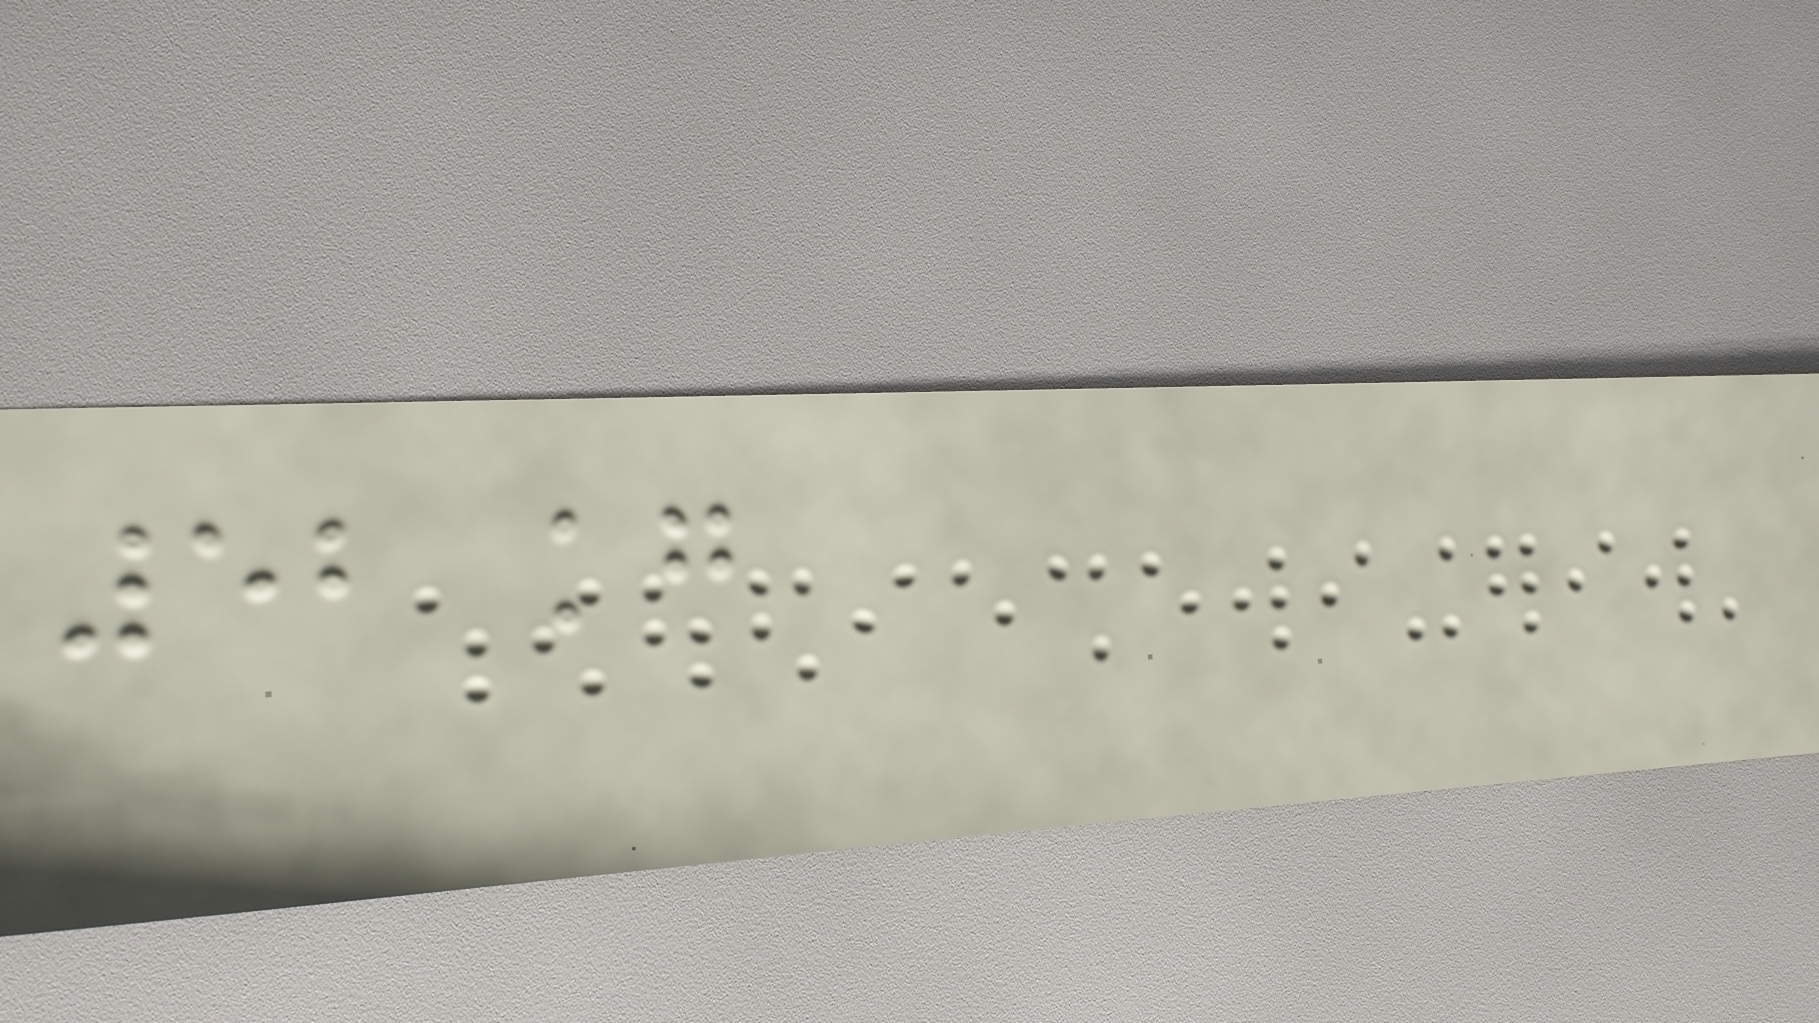52 kg
